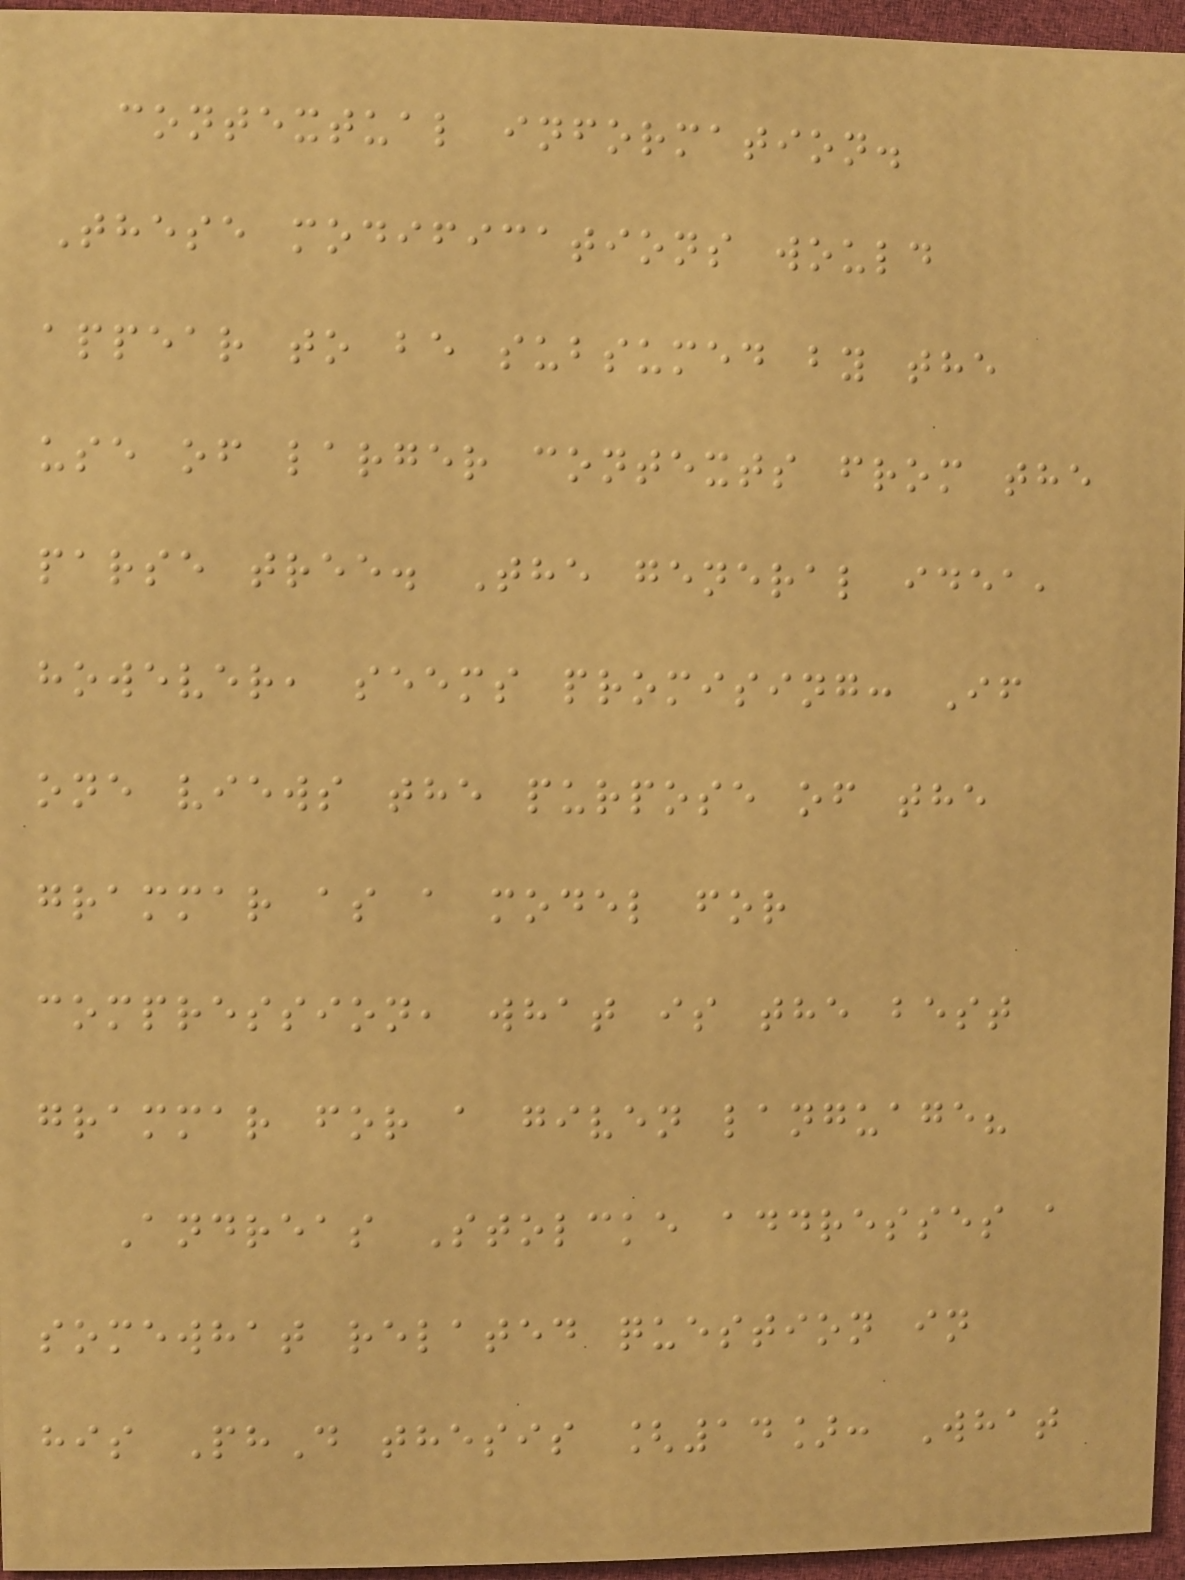contextual information.
These modifications would
appear to be subsumed by the
use of larger contexts from the
parse tree. The general idea,
however, seems promising: If
one views the purpose of the
grammar as a model for
compression, what is the best
grammar for a given language?
Andreas Stolcke addresses a
somewhat related question in
his PhD thesis [14]: What
